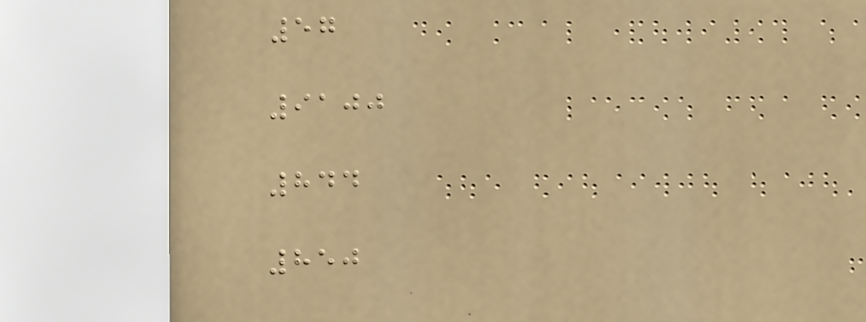57
9100
844
850
